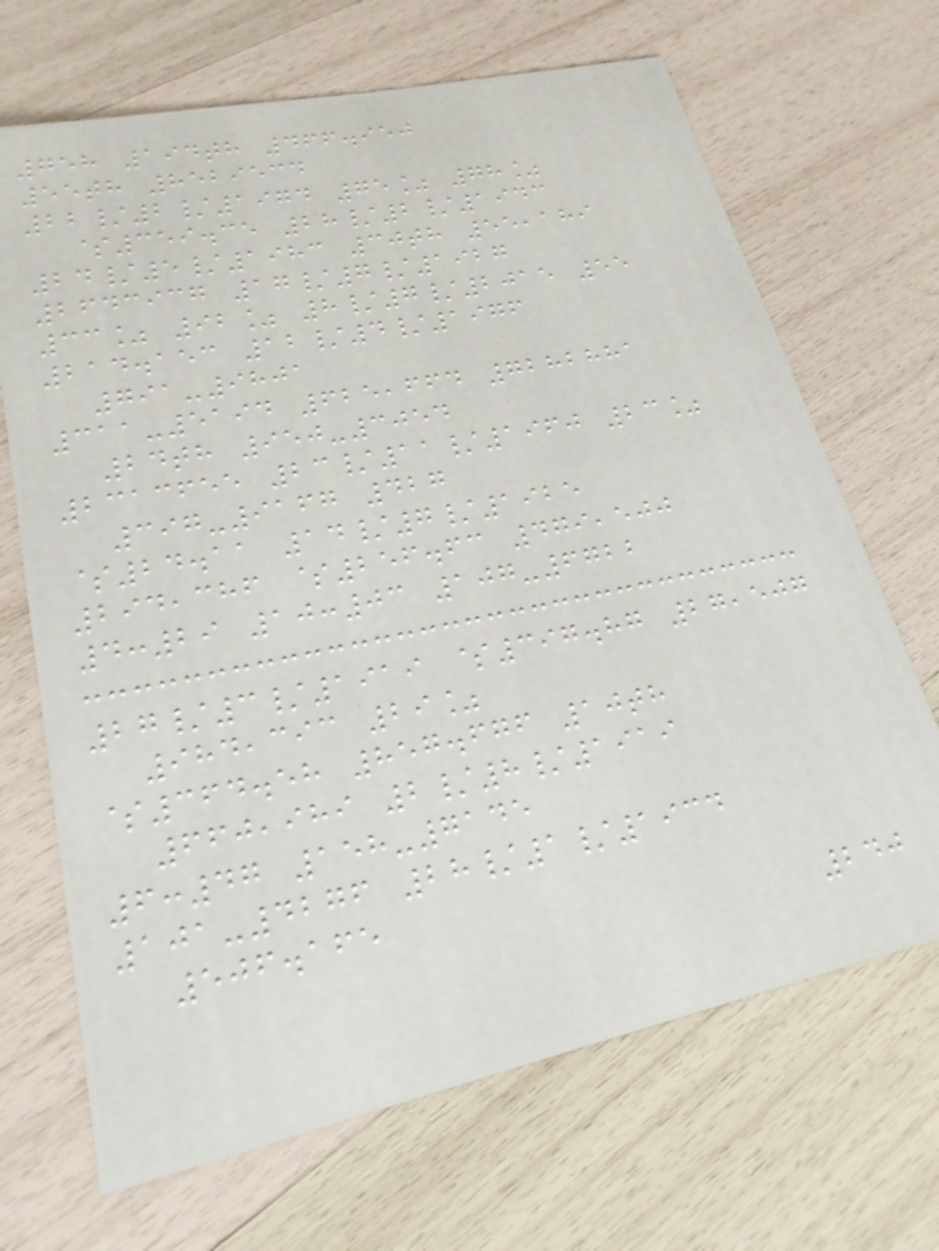758 194th 466.950
55th 8529534
22/2/1974 75% 78%
$359.35 28/2/1943
24/5/1983 30th 55,189
2643937 17/7/1927
33% 92% 8/7/2015 55
214.153 12/4/1976
791-9801
311-5194 625,664 7282881
24th 950-3054
2313655 23/11/1960 23%
397-9167 427
$24.11 14/7/1925
294,386 $256.63 479,500
4:29 10:03 107-6722
27/3/1919 $397.87 27,507
984,393 29%
$364.58 857.676 10th
660,989 2/8/1919
6:47 158-7145
101-4276 28/1/1934
506.165
240
